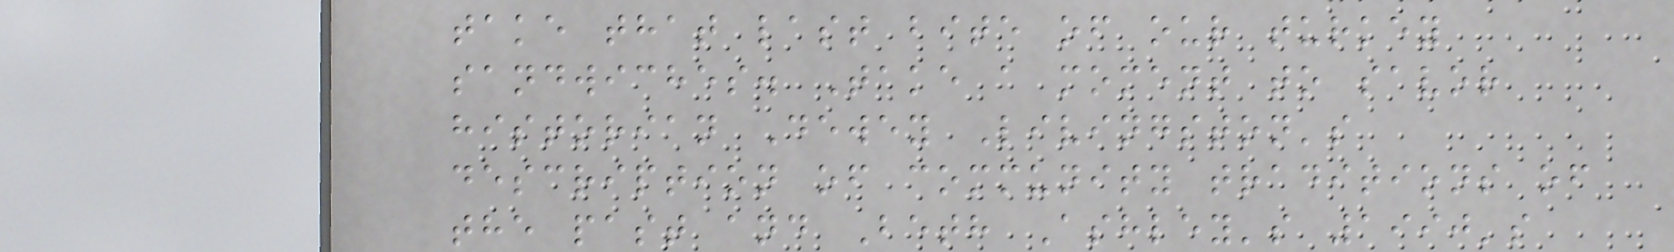take that last bite of our turkey
sandwiches. Take a moment to savor
historian Dewey Livingston's
description of community traditions of
the past and Beth Ashley's 1990's
